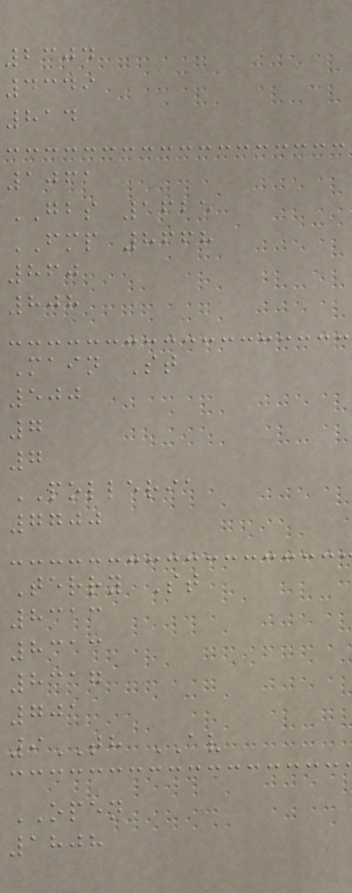2304
4349
814
1061
GBS 1625
FMP 8668
860
808
Main St
500
7
7
POLLERIA
7700
Terry St
8313
8313
8317
701
9TH AV
OPEN
1808
